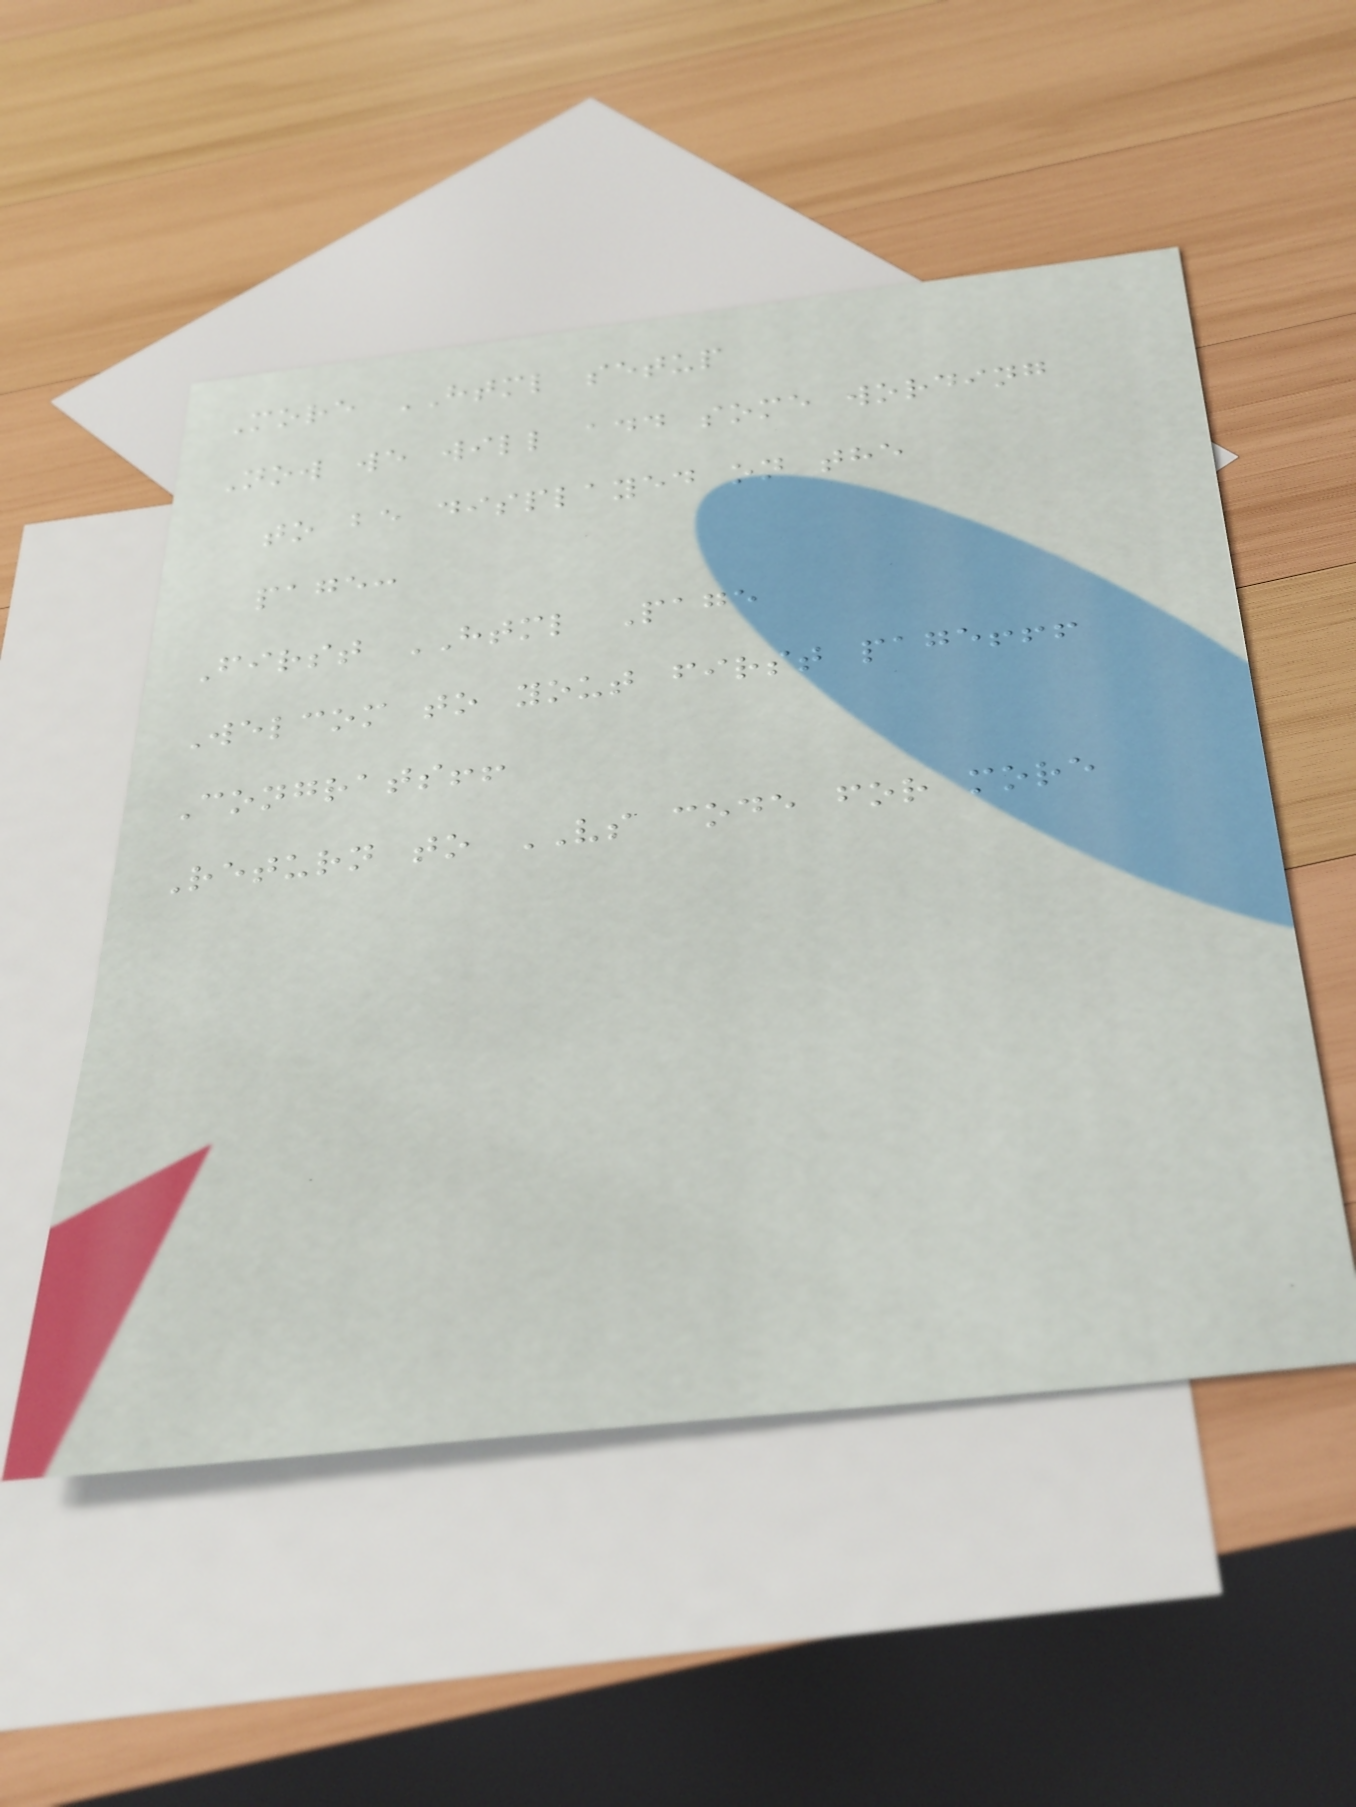More HTML setup
Now we will add some wording
to be displayed on the
page:
First HTML Page
Welcom to yout first page!!!
Congrats!!
Return to VS code for more
